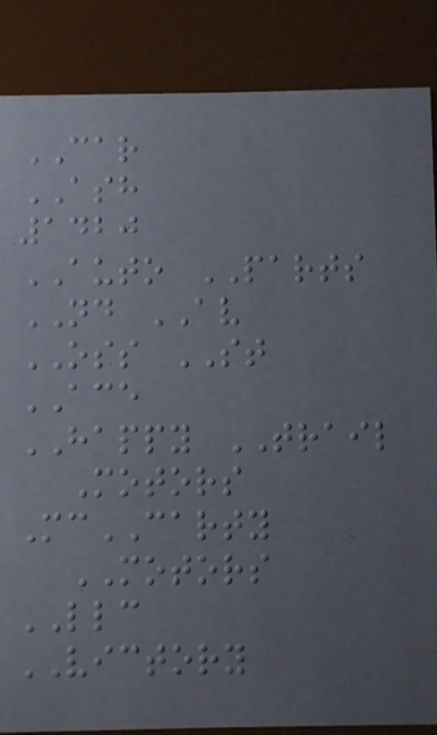CAR
ASH
1420
AUTO PARTS
ND AV
OSS ST
ACE
HAPPY TRAIL
Motors
McCARTY
MOTORS
LLC
VICTORY
